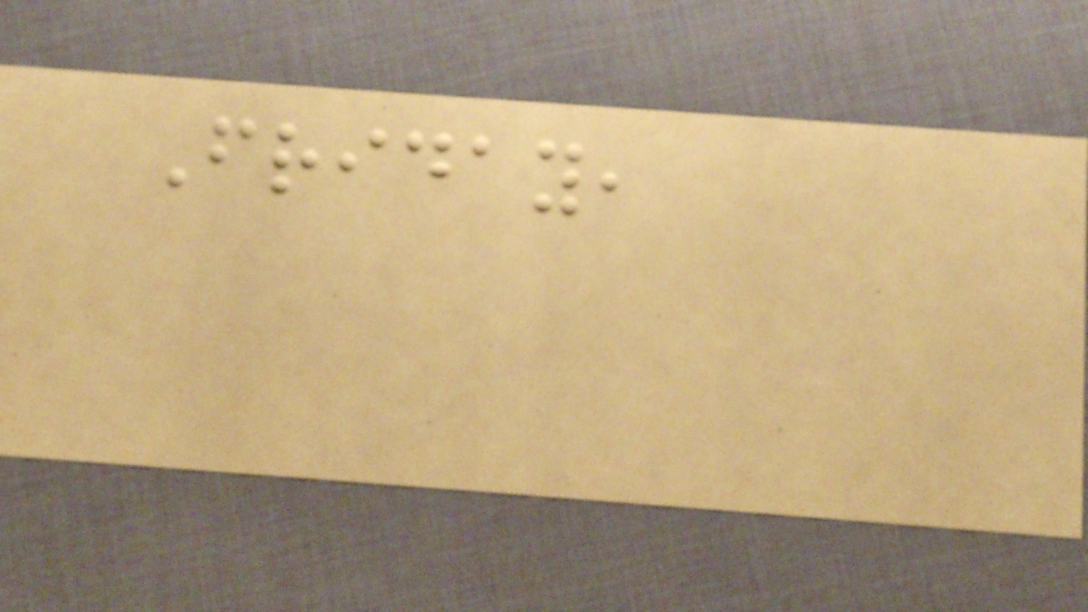Friday,
